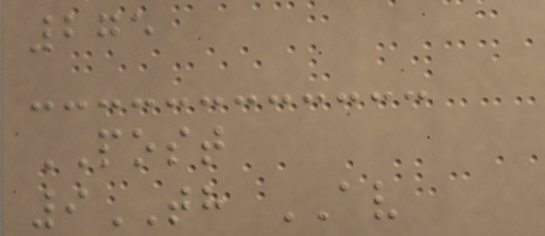275
POST
9TH AV
